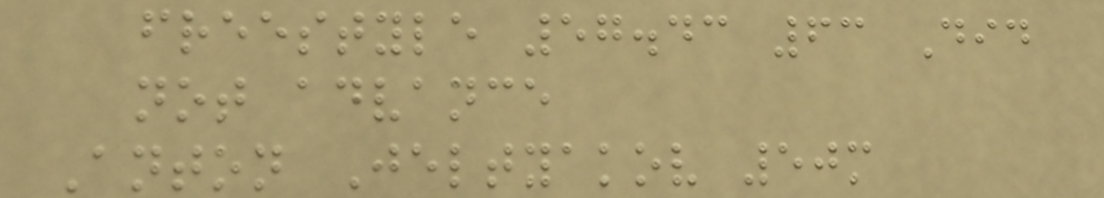freestyle 57.43 63 Did
not advance
Anton Jeltyakov 50m
